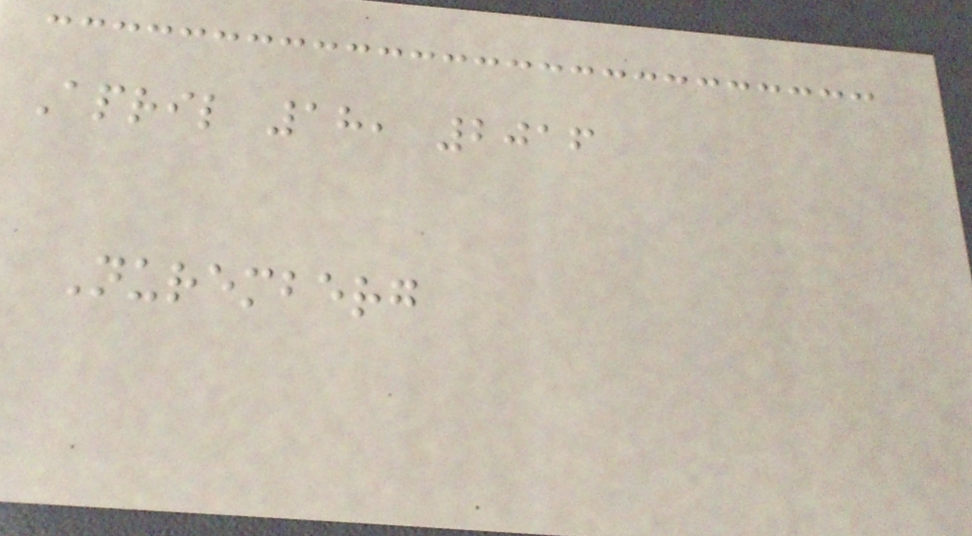April 18, 2016
Nuremberg
